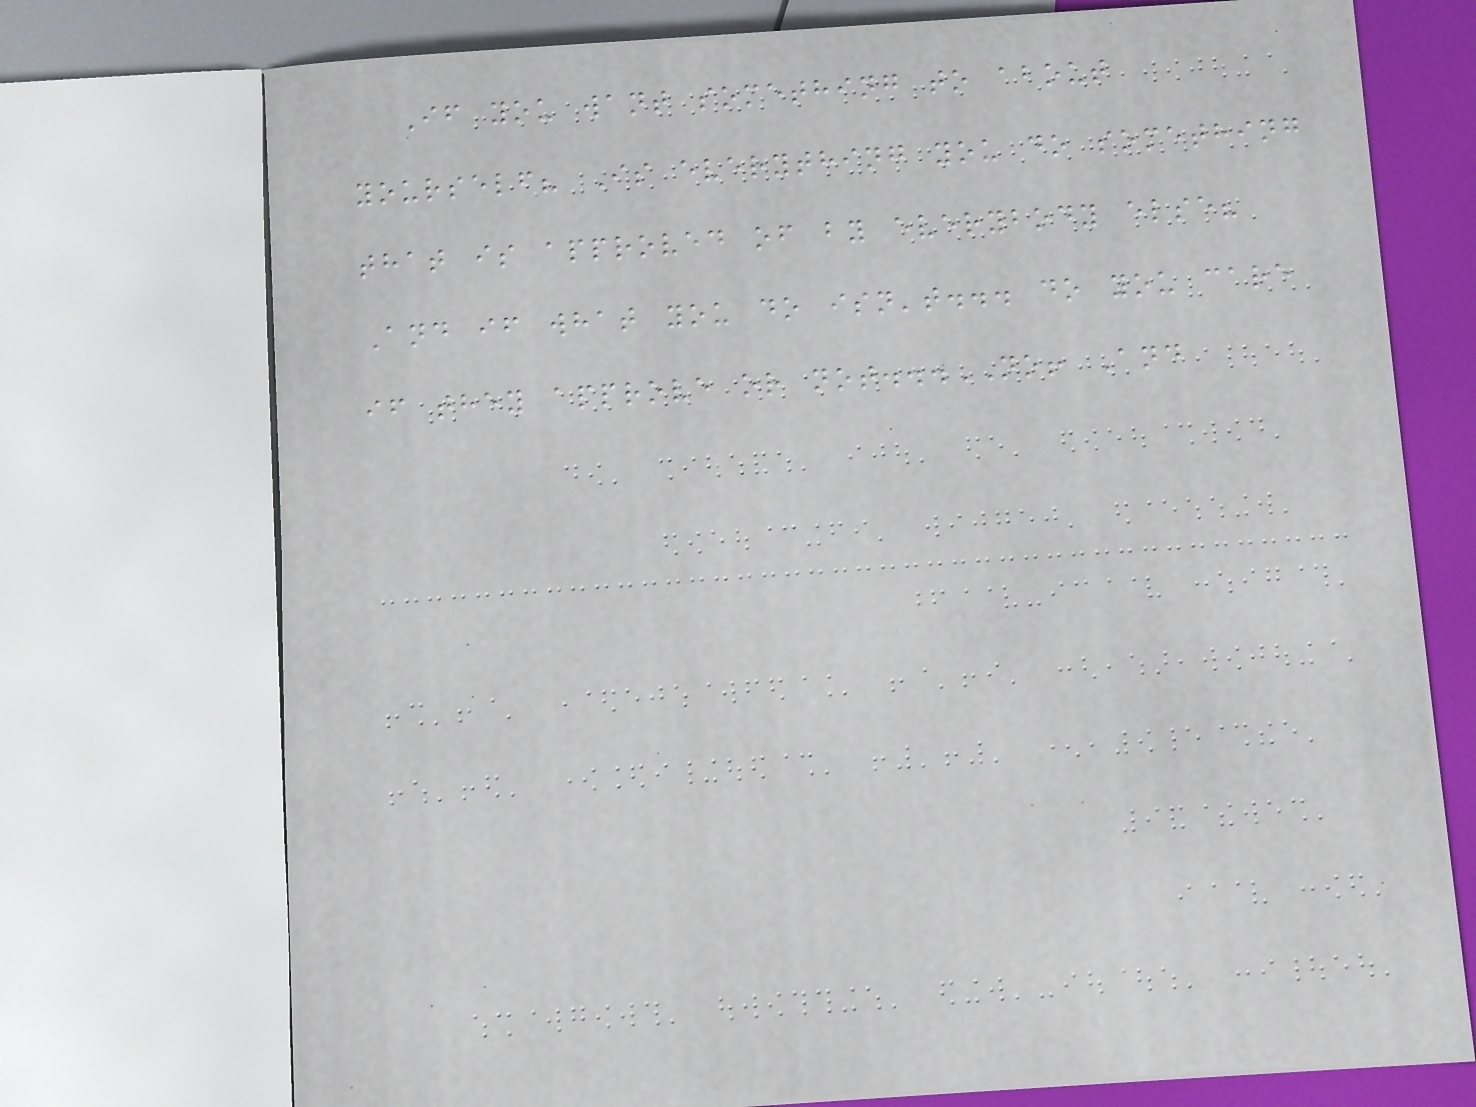If you want something to about
yourself? Is everything you do something
that is approved of by everybody else?
And if what you do isn't... do you care
if they approve or not...NO! And
